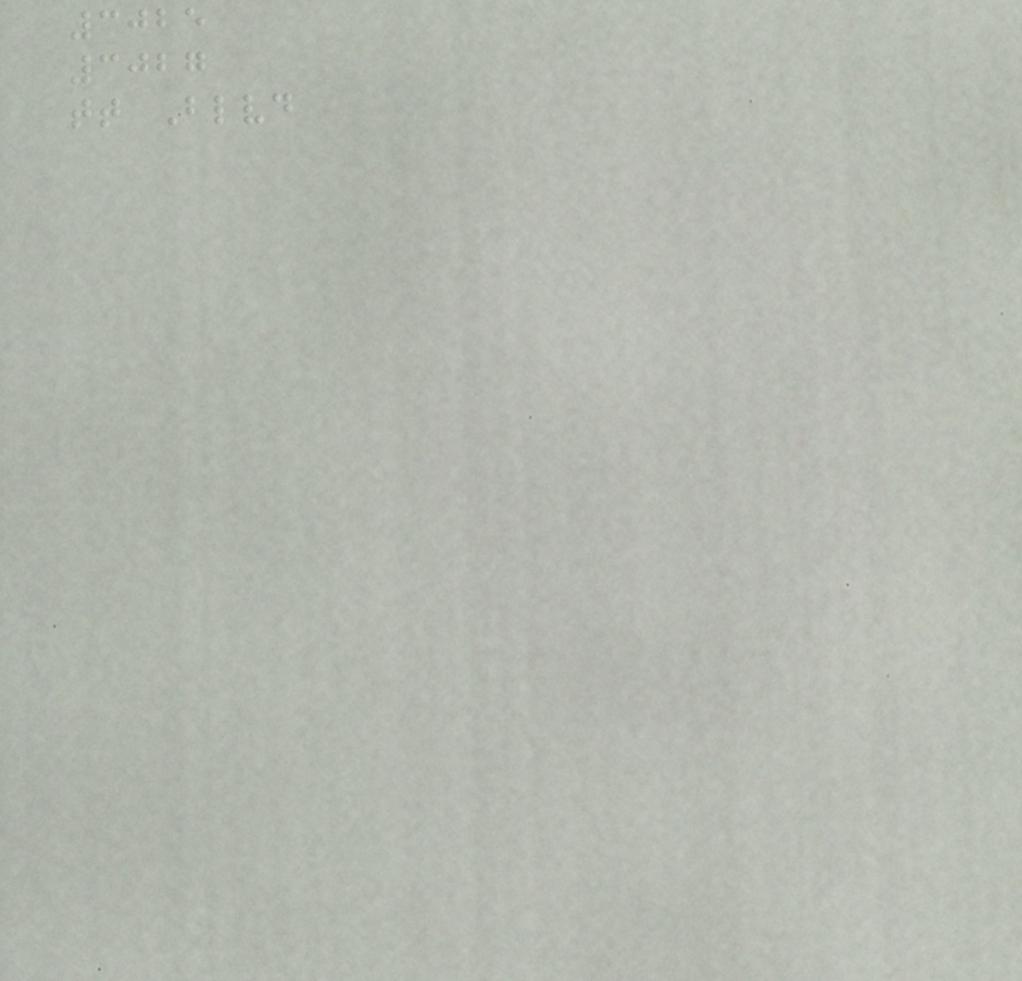3025
3027
tt Blvd
